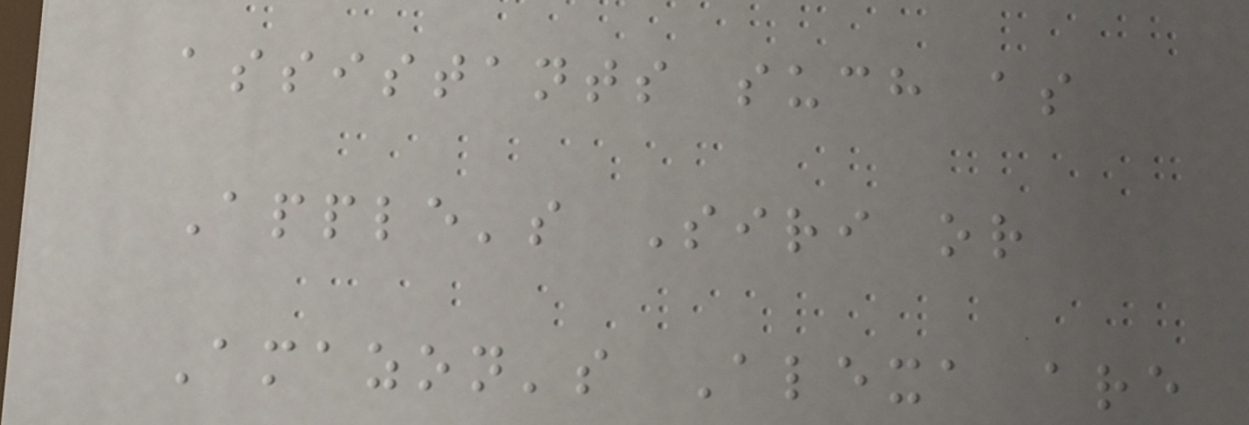assistants such as
Apple's Siri or
Amazon's Alexa are
